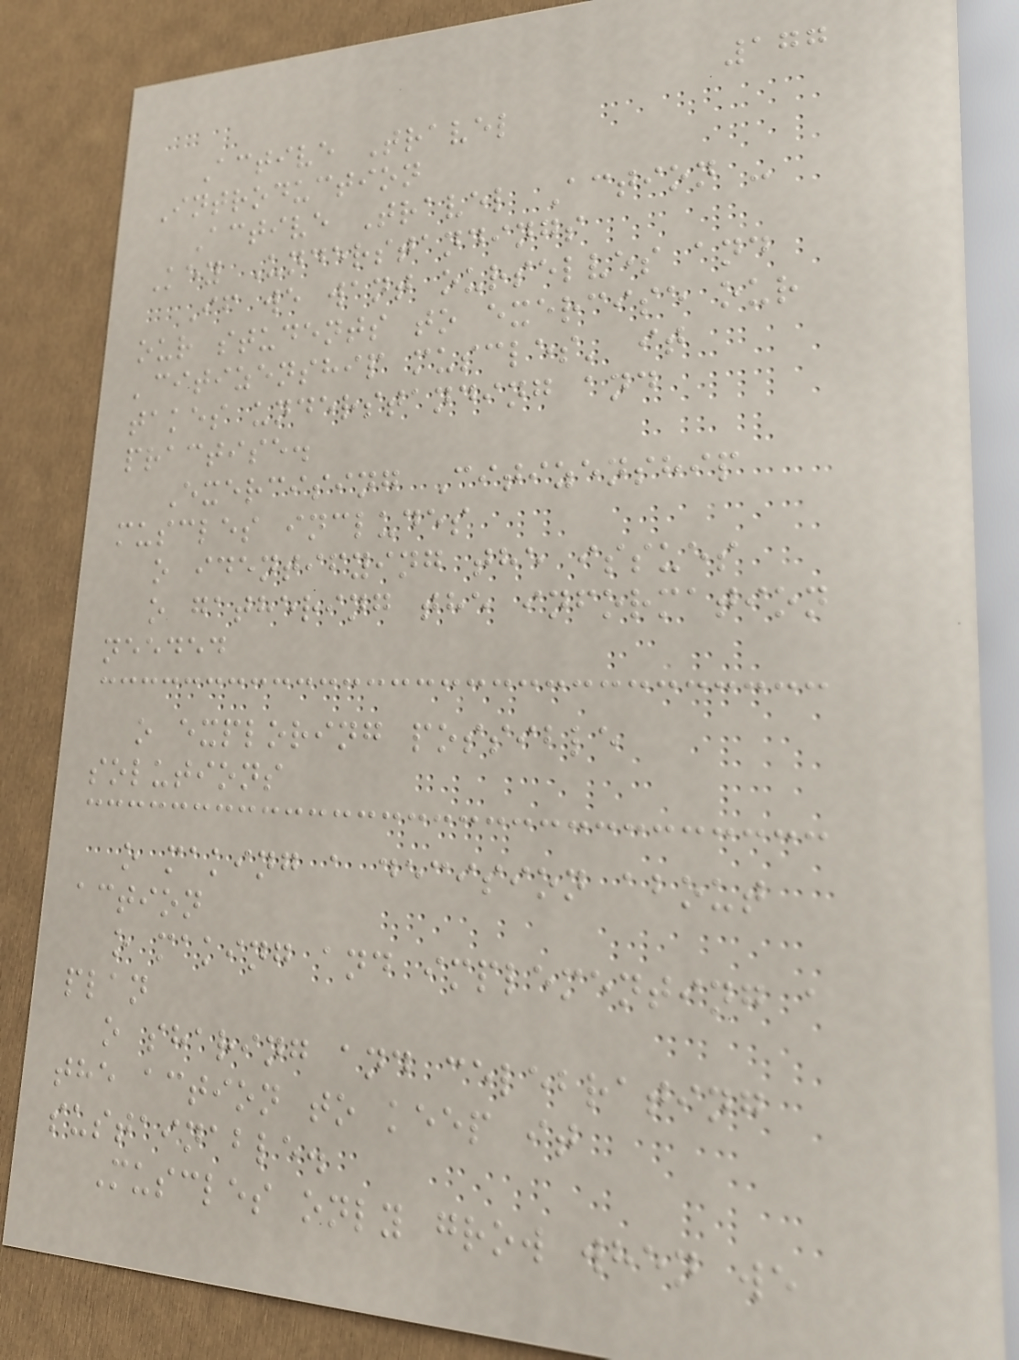177
Active Travel
Introduction
Active Travel Action -
Key Understandings
If we want ourselves and
our students to exercise our
'citizenship muscles' it
takes understanding and
practise.
Exercising Citizenship
muscles includes
o identifying the issues
o gathering the information
needed
o exploring possible
solutions
o making a decision about
action
o making and implementing a
plan
o sharing and celebrating
the action to keep it
sustainable.
Muscles only grow when we
